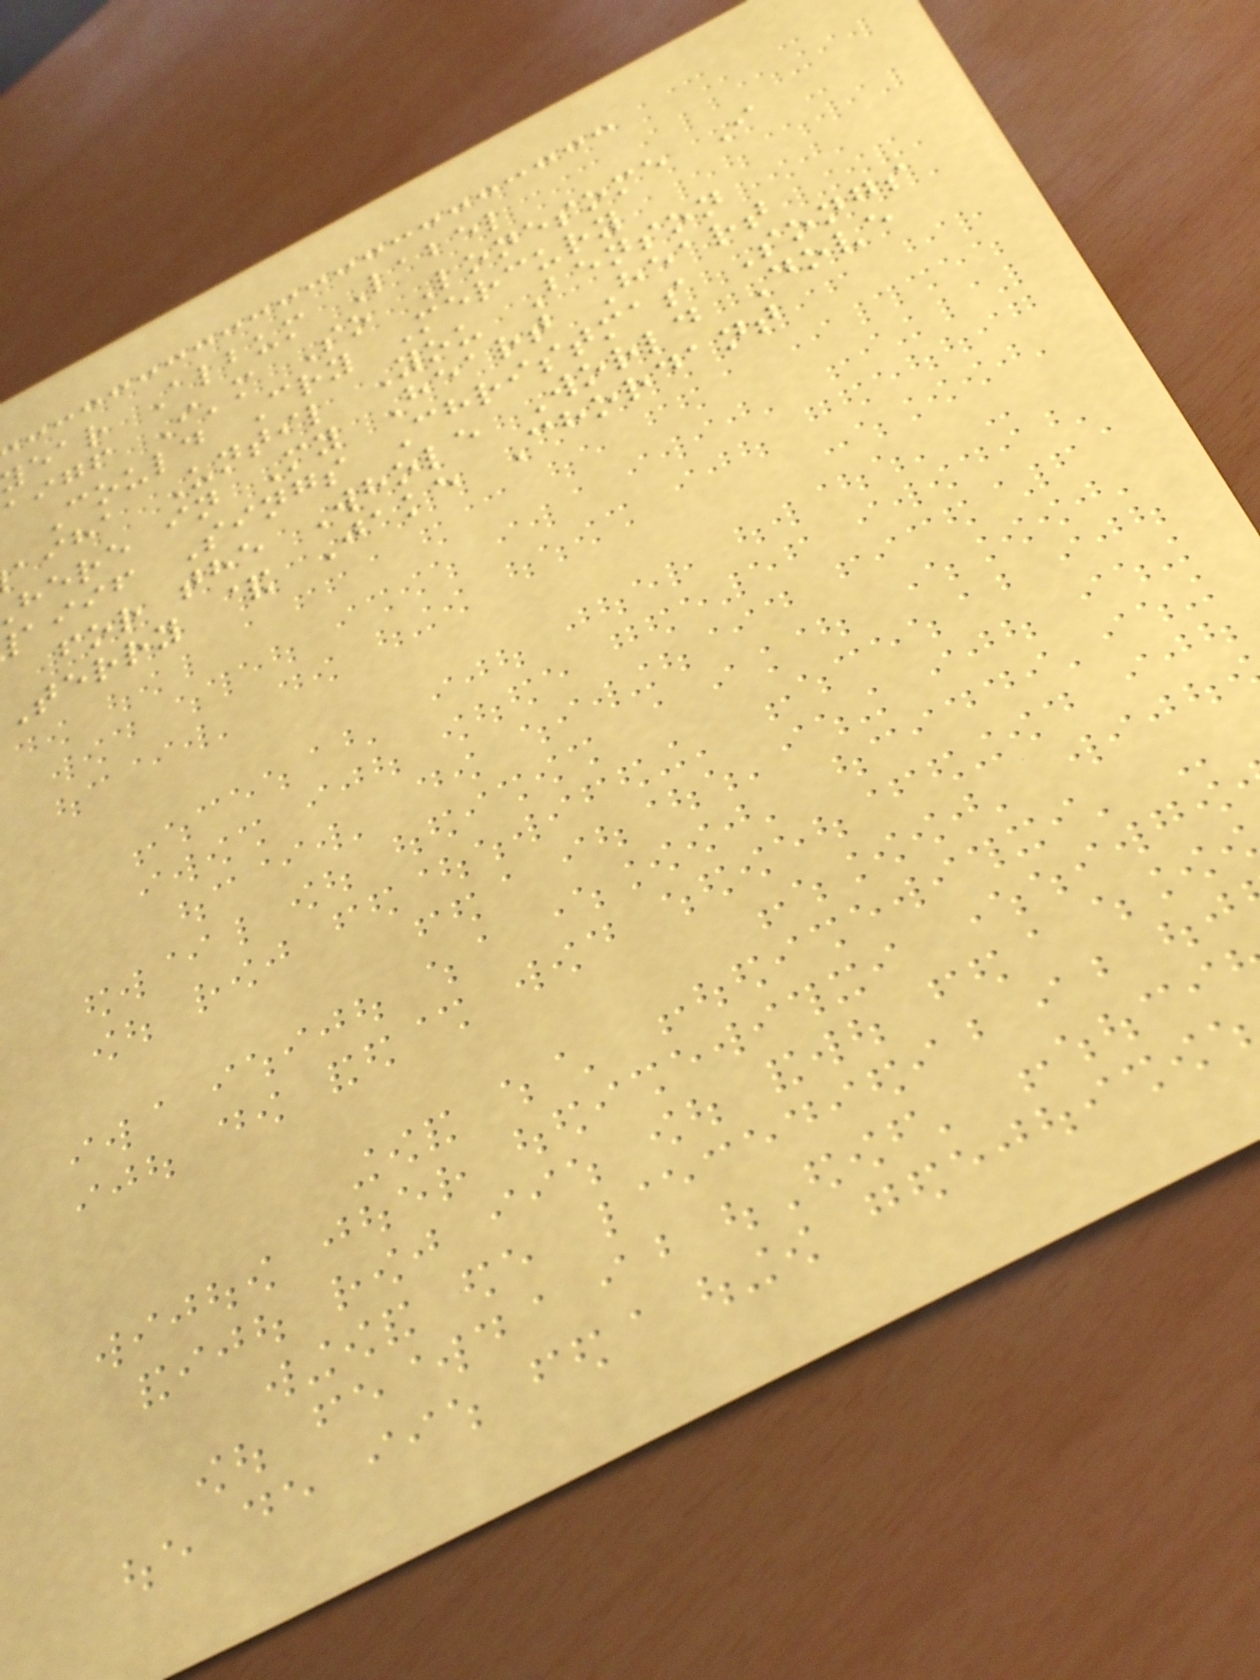ear Album Label
aigf I'm So Lonesome I
Could Cry Mercury
aiha Until You Benson
here in My Heart Heart
aiif Sings Christmas Songs
for the Whole World Dove
Terry & Jake Chordant
